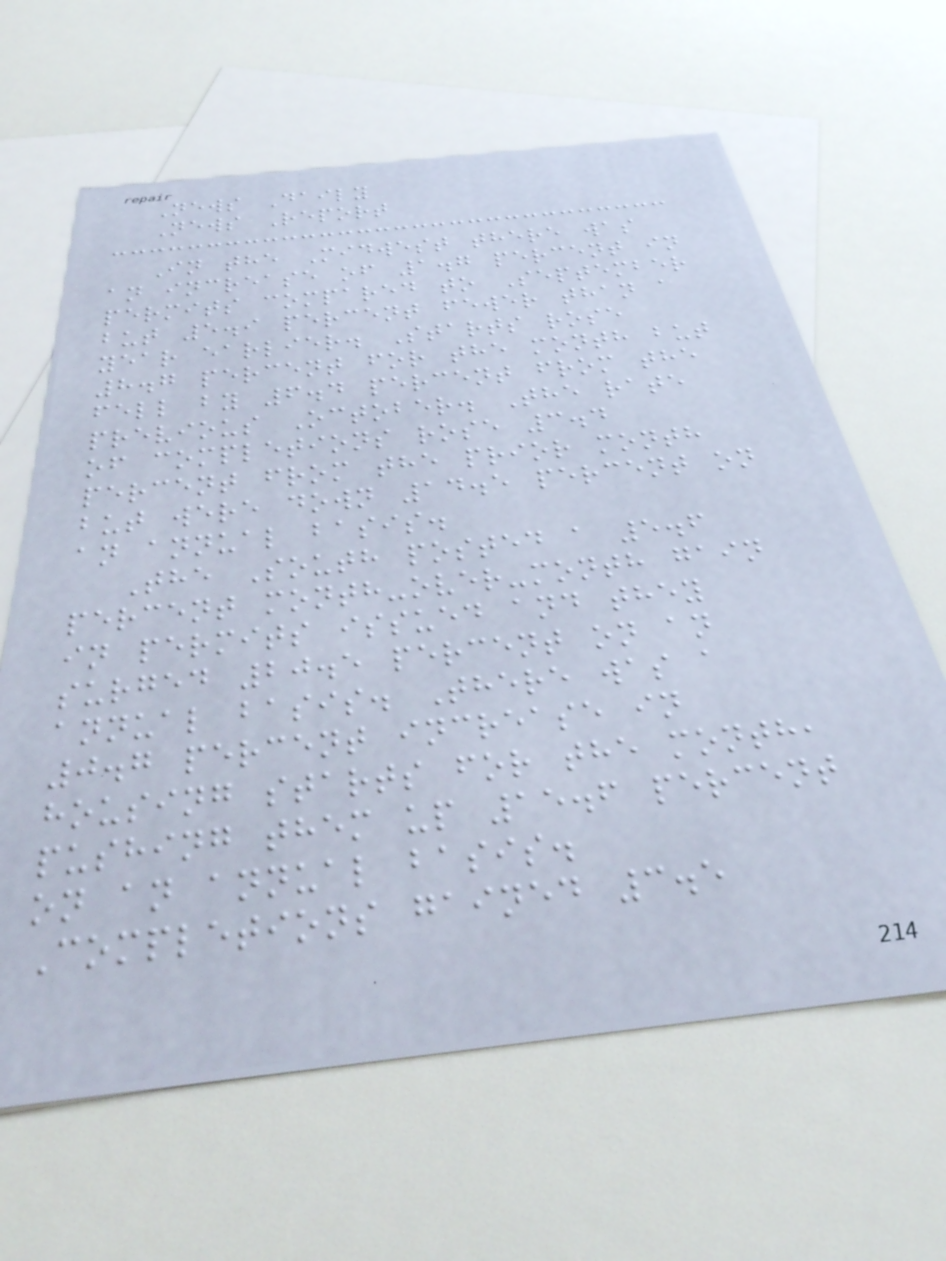News Daily
News Report
In the Midwest there was
an increase of 1.7 percent in
permits compared to September
but 5.9 percent fewer than a
year earlier. Starts rose
8.7 percent for the month but
fell by 6.4 percent from the
previous October. The rate
of completions rose 3.4
percent from the prior month
but were down 14.5 percent on
an annual basis.
The South posted a 5.6
percent month-over-month gain
in permits issued and they
surged 20.5 percent on an
annual basis. There was a
0.7 percent increase in
housing starts for the month,
pushing them up 15.6 percent
on an annual basis.
Completions gained 3.5
